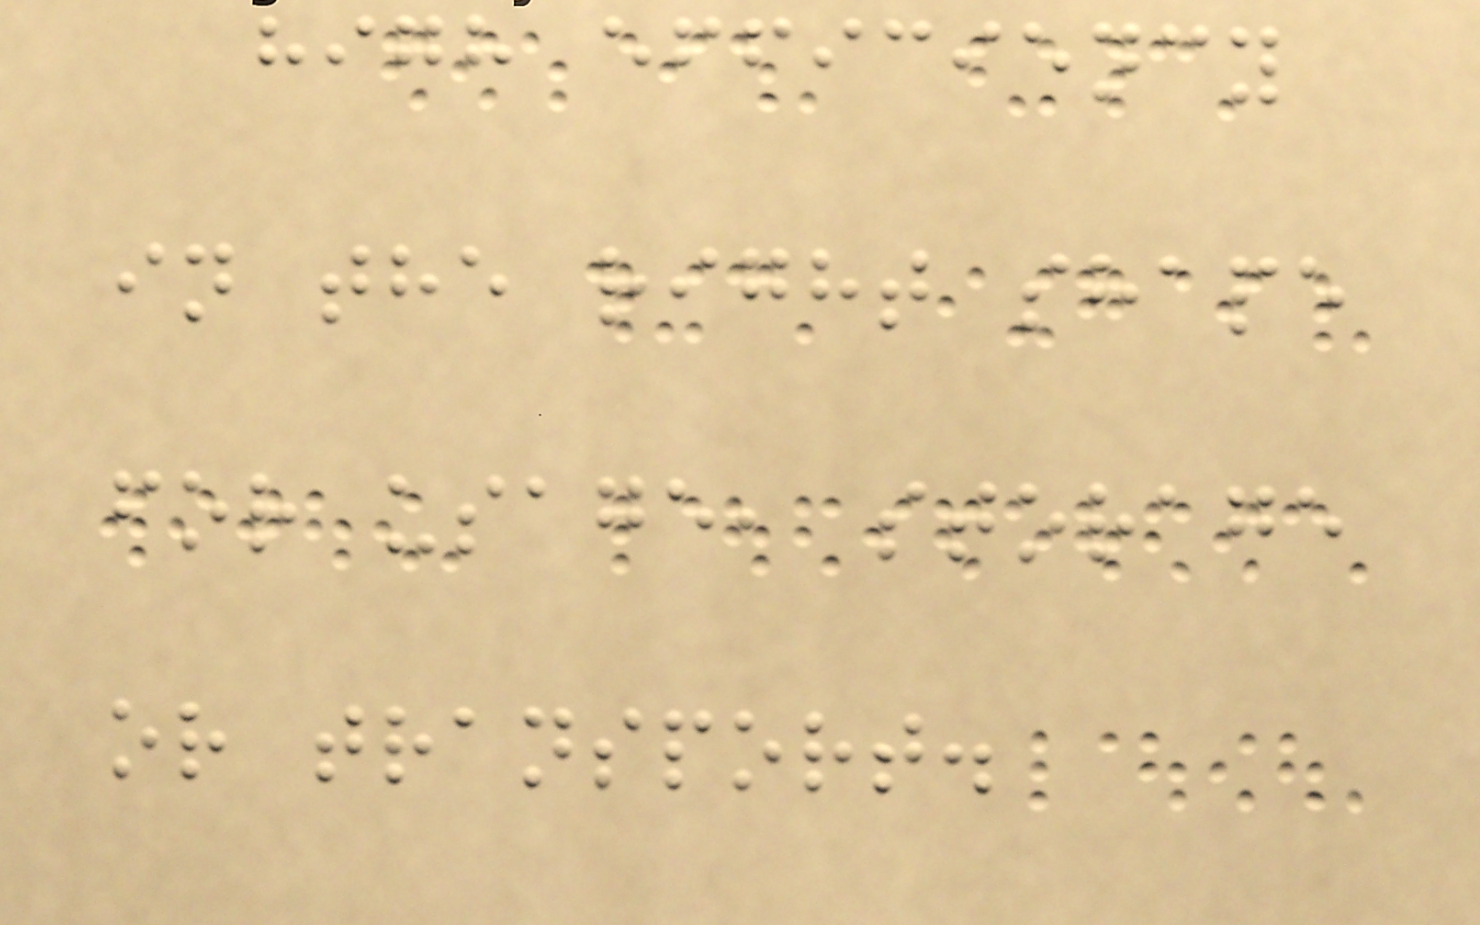high efficiency
in the right shape
for usage, storage
or transport.
